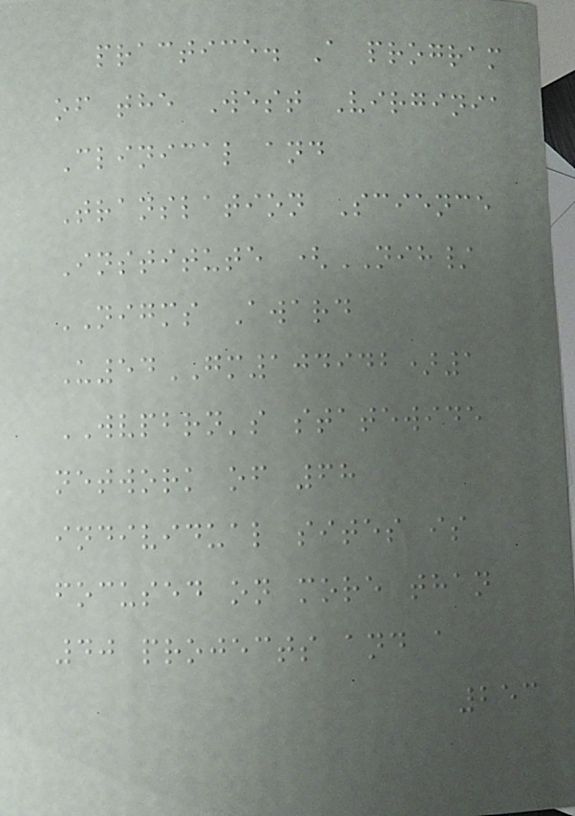practice. A program
of the West Virginia
Clinical and
Translation Science
Institute (NIH/
NIGMS Award
U54GM104942)1
WVPBRN's statewide
network of 68
individual sites is
focused on more than
40 projects and a
253
